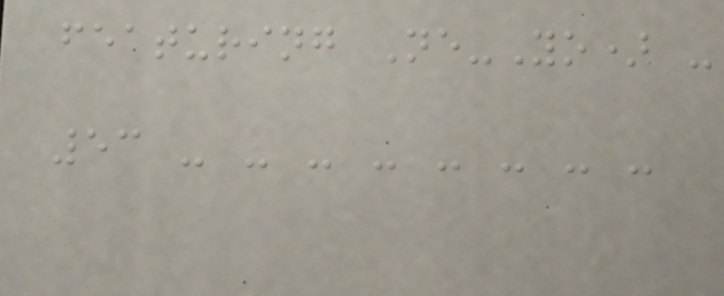featuring Ne-Yo) -
53 - - - - - - - -
